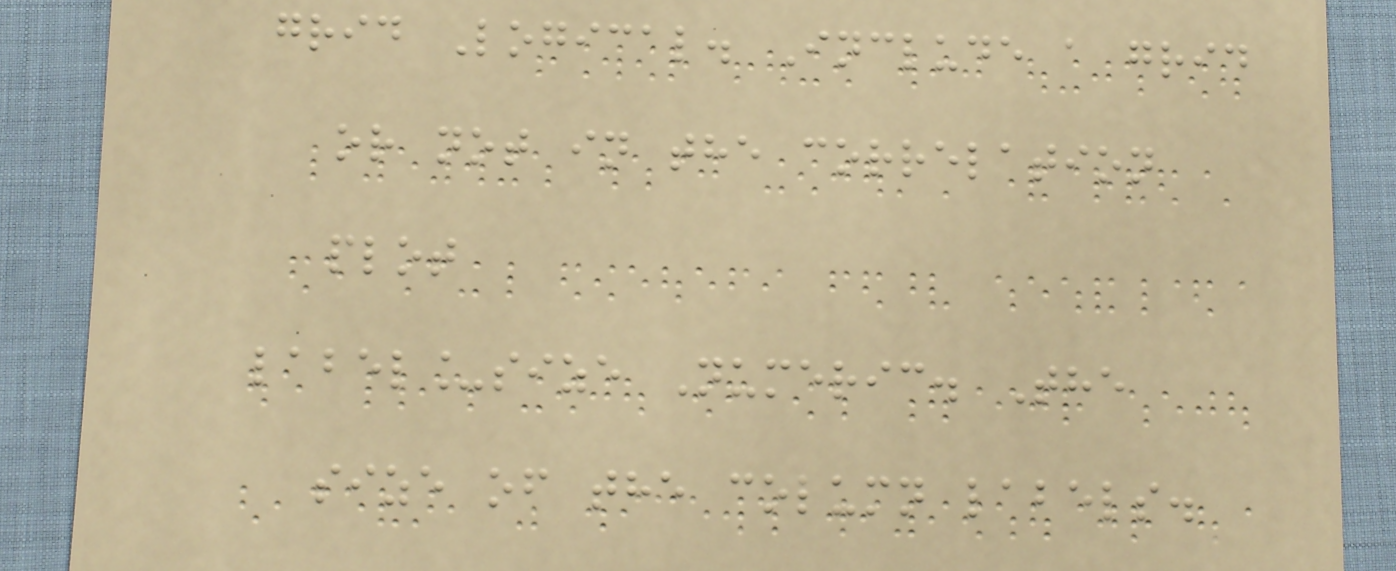grid Logical. Include a grid
or not in the correlation
plot
label_size Numeric. The
size of the column labels.
